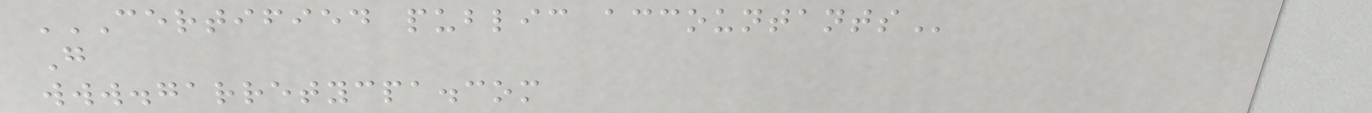CERTIFIED PUBLIC ACCOUNTANTS
G
www.garretycpa.com
